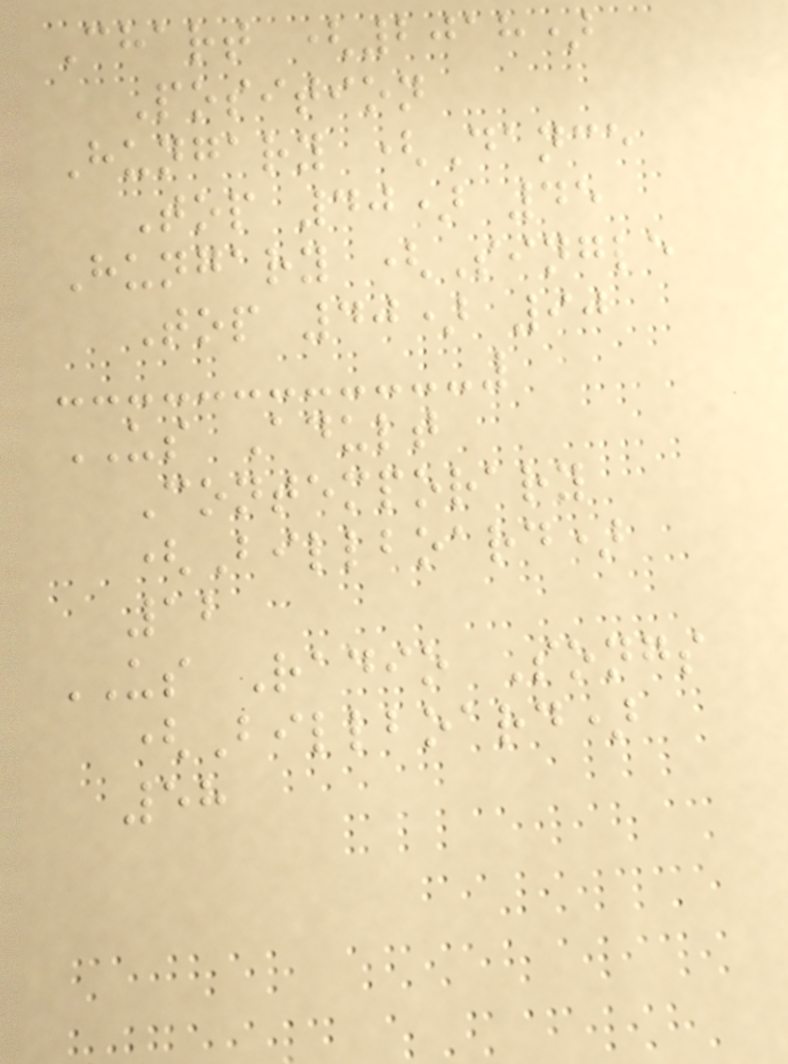Chart (2018)
Position
Hungary (Dance
Top 40) 45
Hungary (Single
Top 40) 90
US Adult
Contemporary
(Billboard)
12
US Radio Songs
(Billboard)
58
